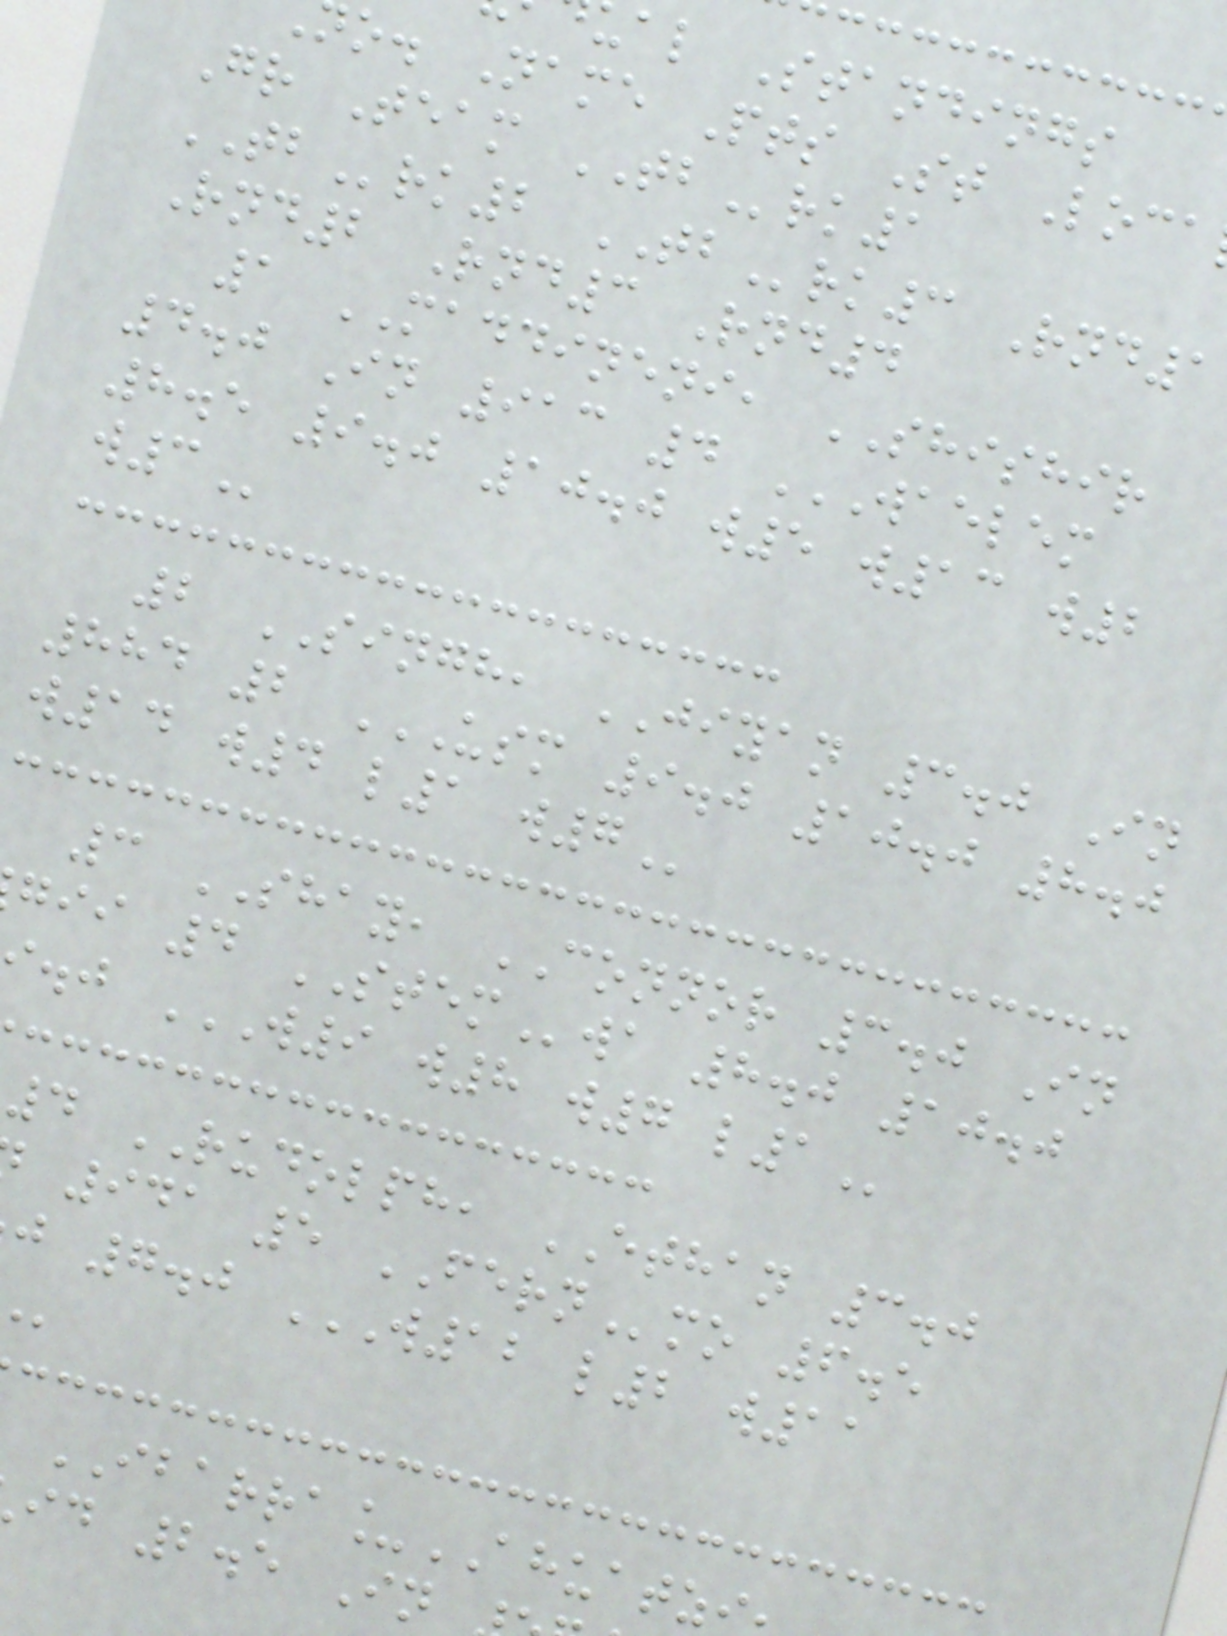al Standings
o. Name Pts St Loca
Gr Team TBrk1
TBrk2 TBrk3 Rnd1
Rnd2 Rnd3 Rnd4
1 MADDINENI, SHISHIR
4.0 In 913 4 WAELEM
8.5 9.0 10.0 w5 w13 w2
2 SINGH, JIYAN 3.0 In
884 2 USM 9.0 10.0 8.0
w14 w4 l1
3 SHAY, CONNOR 3.0 In
gii 4 STEMwa 8.0 10.0
.j W9 W8 W7 L1
4 RUDOLPH, ETHAN 3.0
941 5 FERNmo 6.5
IBARRA_AHUATZ
id 2.5 In
